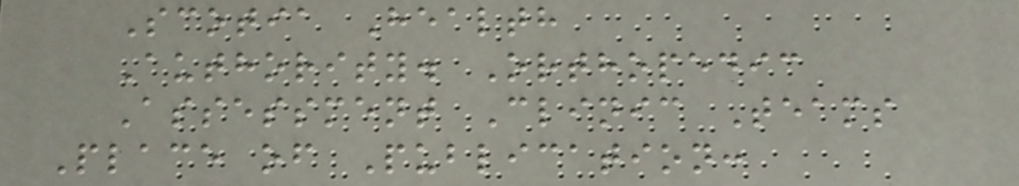Scotia Health
Authority. Orthopedic
Assessment Clinic Teams
Place of Publication:
